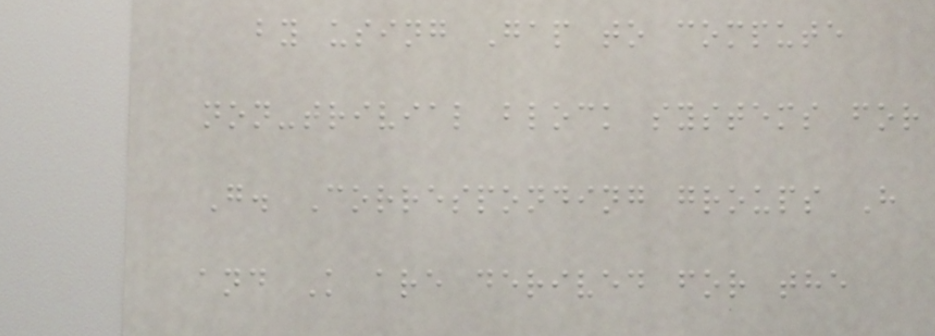by using Gap to compute
non-trivial block systems for
G. Corresponding groups H
and K are derived for the
